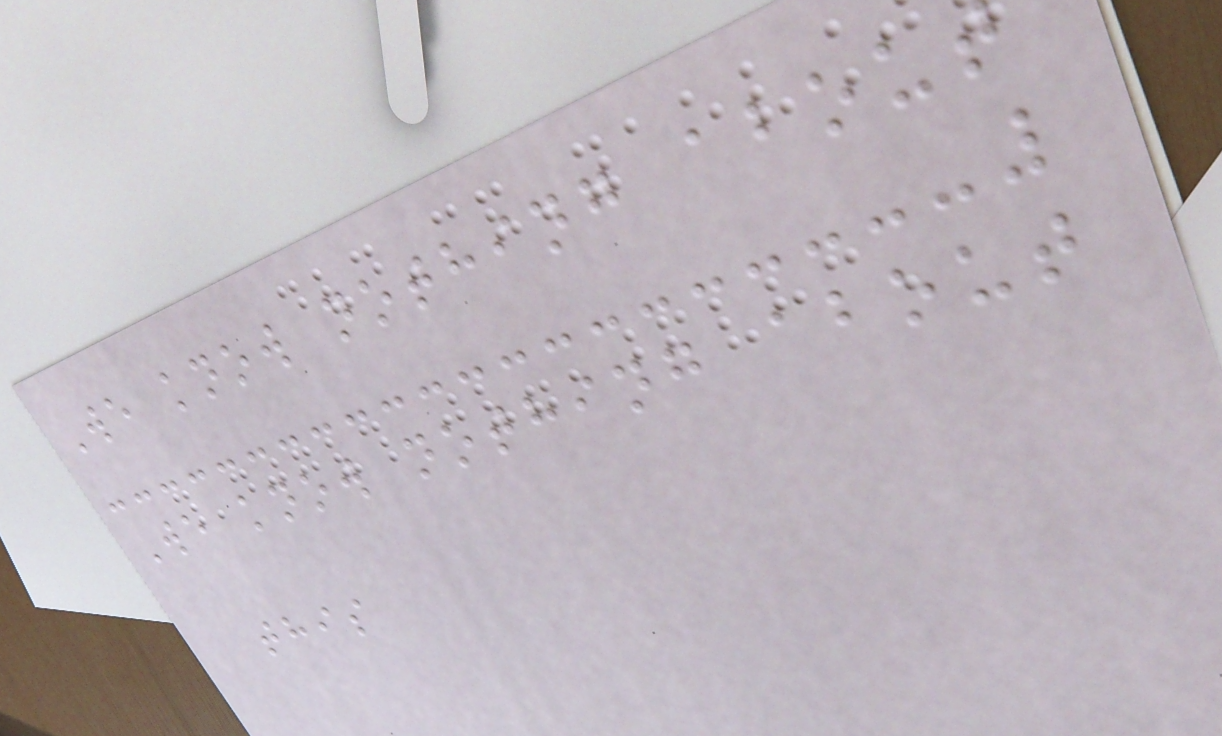We know nothing about
We know nothing about
this
